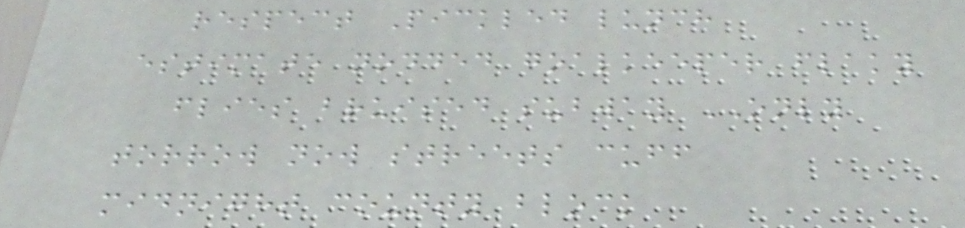respect Pickled lunch
estimate nodded goalkeeper flaky
flies bruised subway ONLY
torrow now streets cuff
midnight county block
